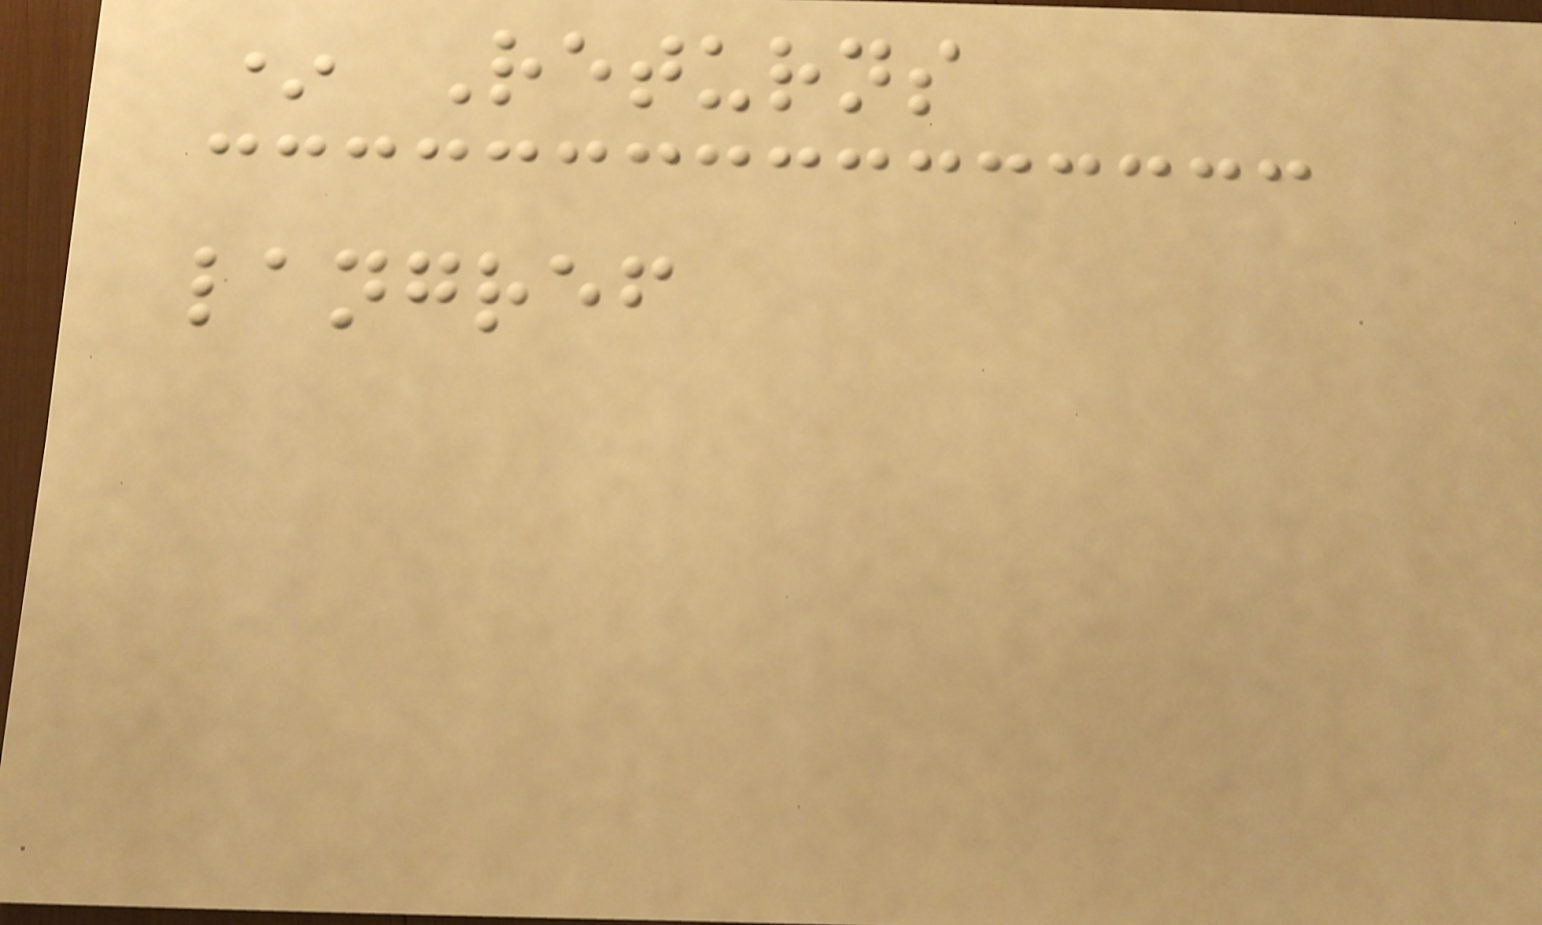* Returns
langref
